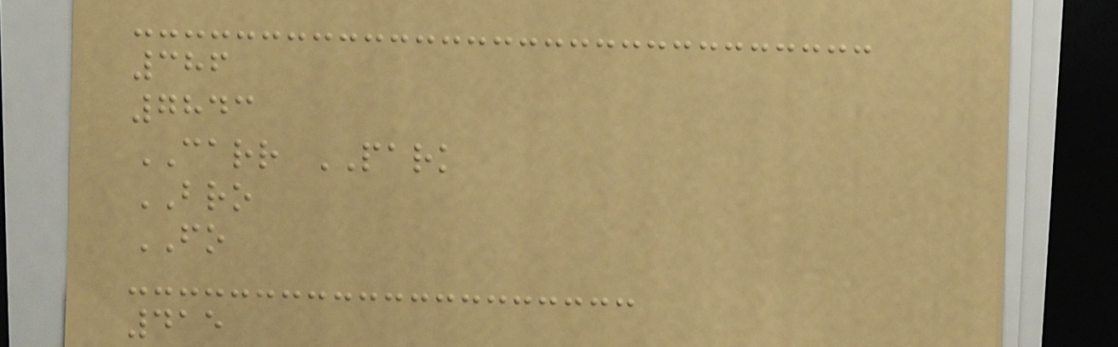386
7843
CARR PARK
BRO
FO
415
